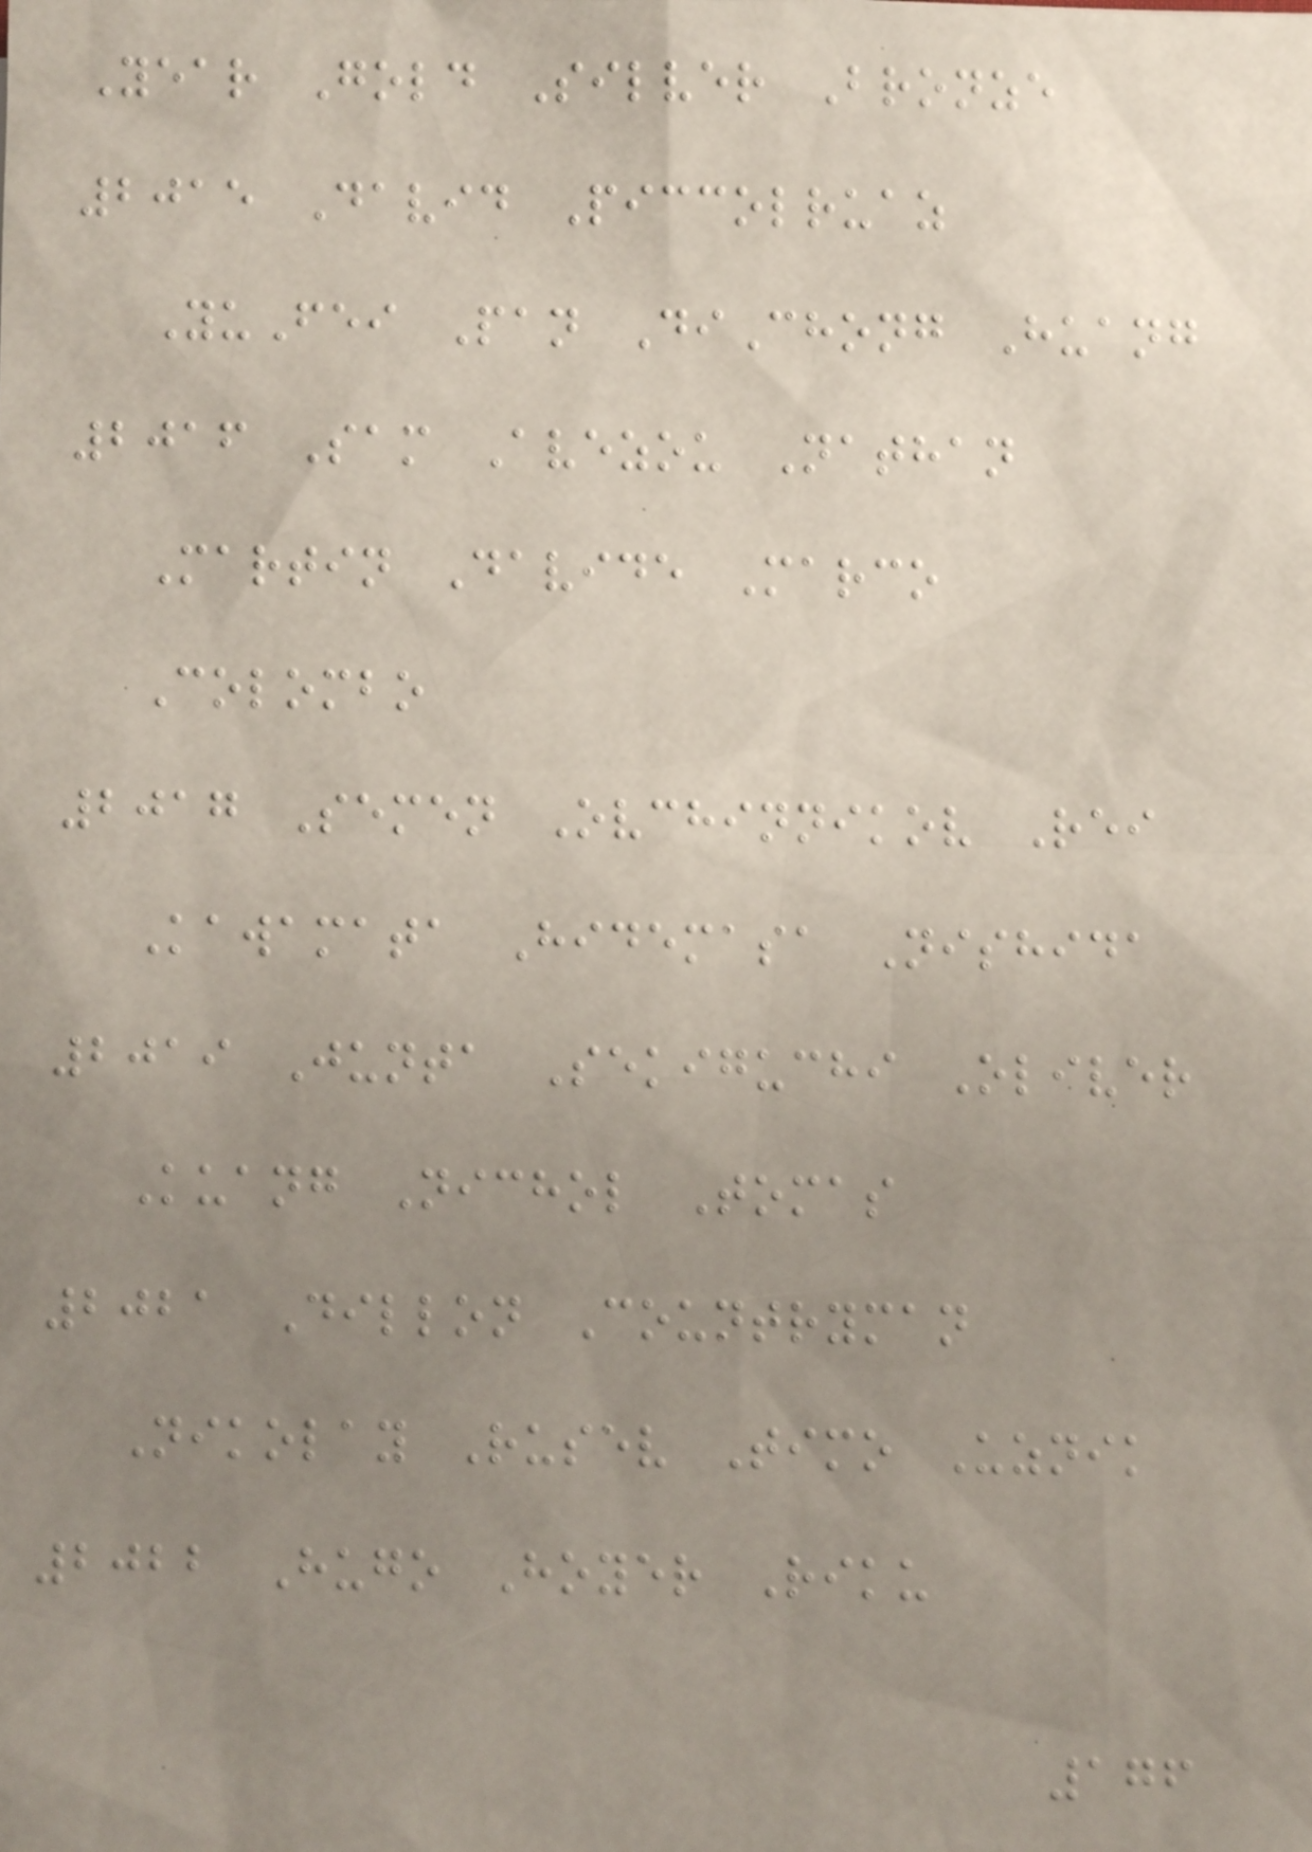Year Gold Silver Bronze
2015 David Piccolruaz
YuFei Pan DiChong Huang
2016 Sam Avezou Nathan
Martin Davide Marco
Colombo
2017 Semen Ovchinnikov Rei
Kawamata Hidemasa Nishida
2019 Junta Sekiguchi Oliver
Kuang Nichol Tomas
2021 Dillon Countryman
Nikolay Rusev Timo Uznik
2022 Hugo Hoyer Riku
176
